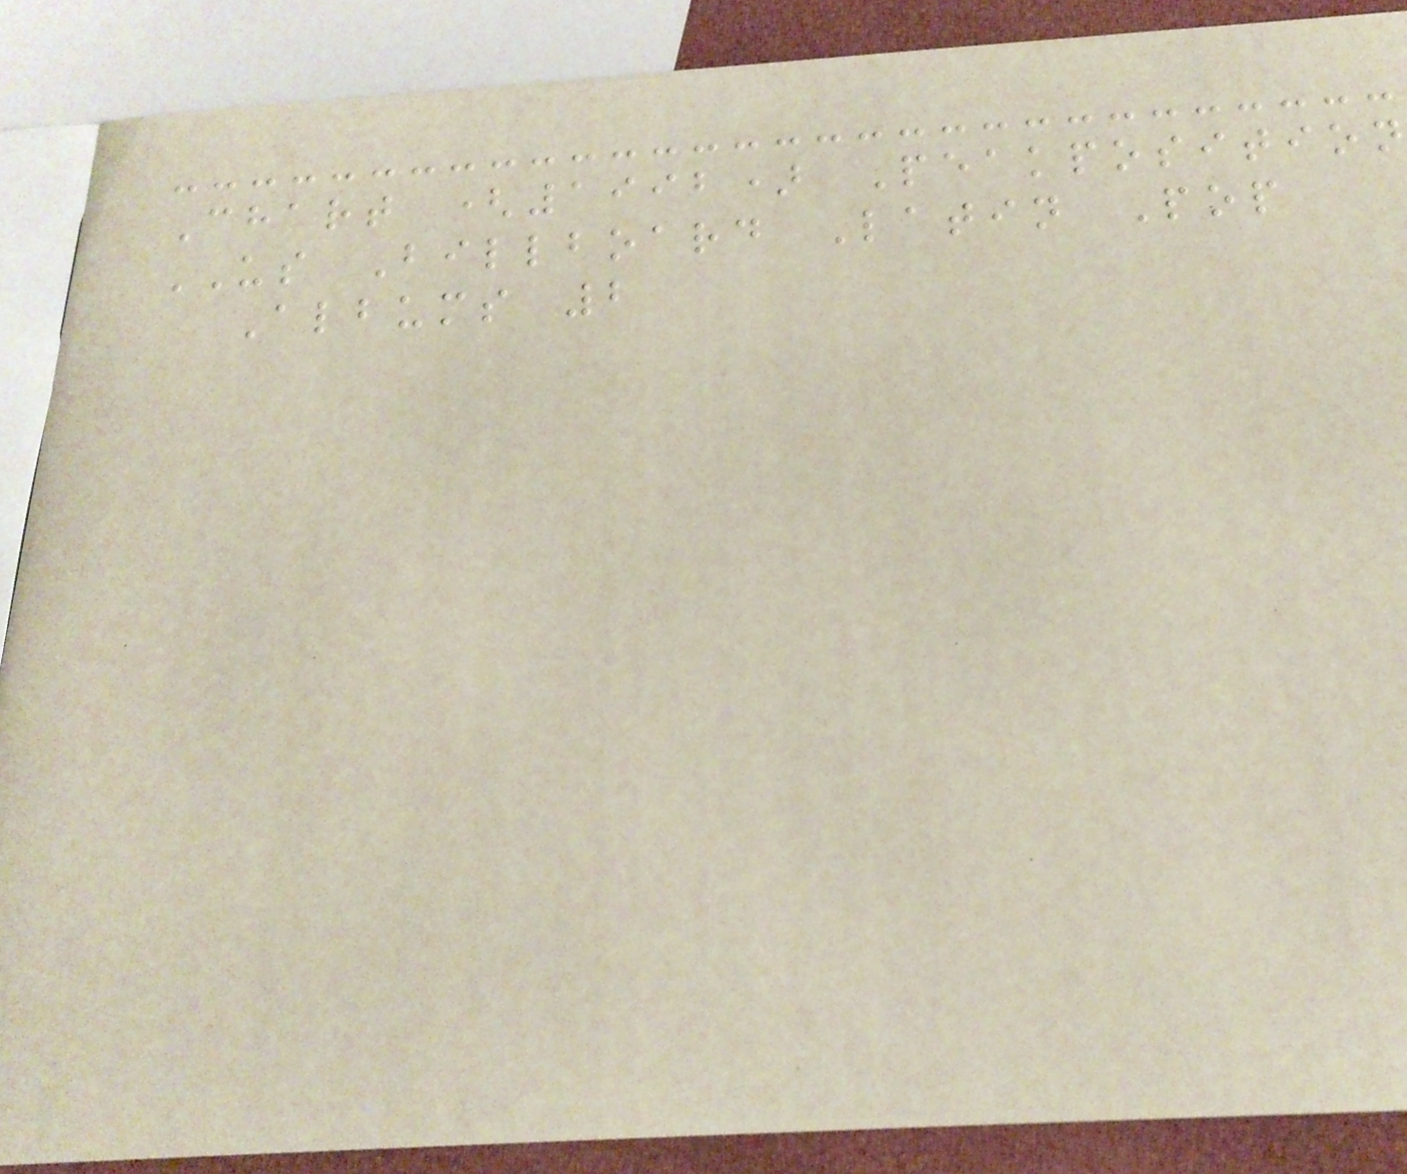Chart (1992) Peakposition
US Billboard Latin Pop
Albums 2
